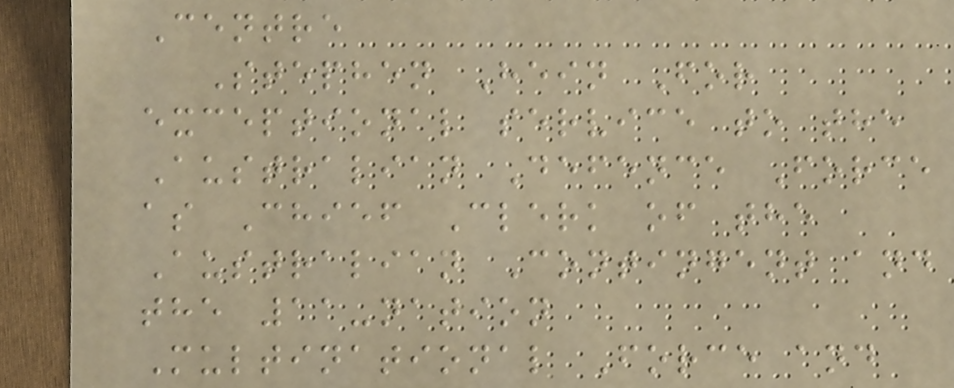Centre
Stephen Hein For
exceptional service to the
Australian Defence Force
as Chief Clerk of the
Australian Contingent and
the 11-nation
Multinational Force and
